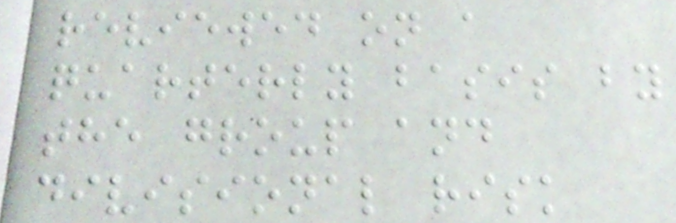reviewed on a
quarterly basis by
the group and
divisional risk
